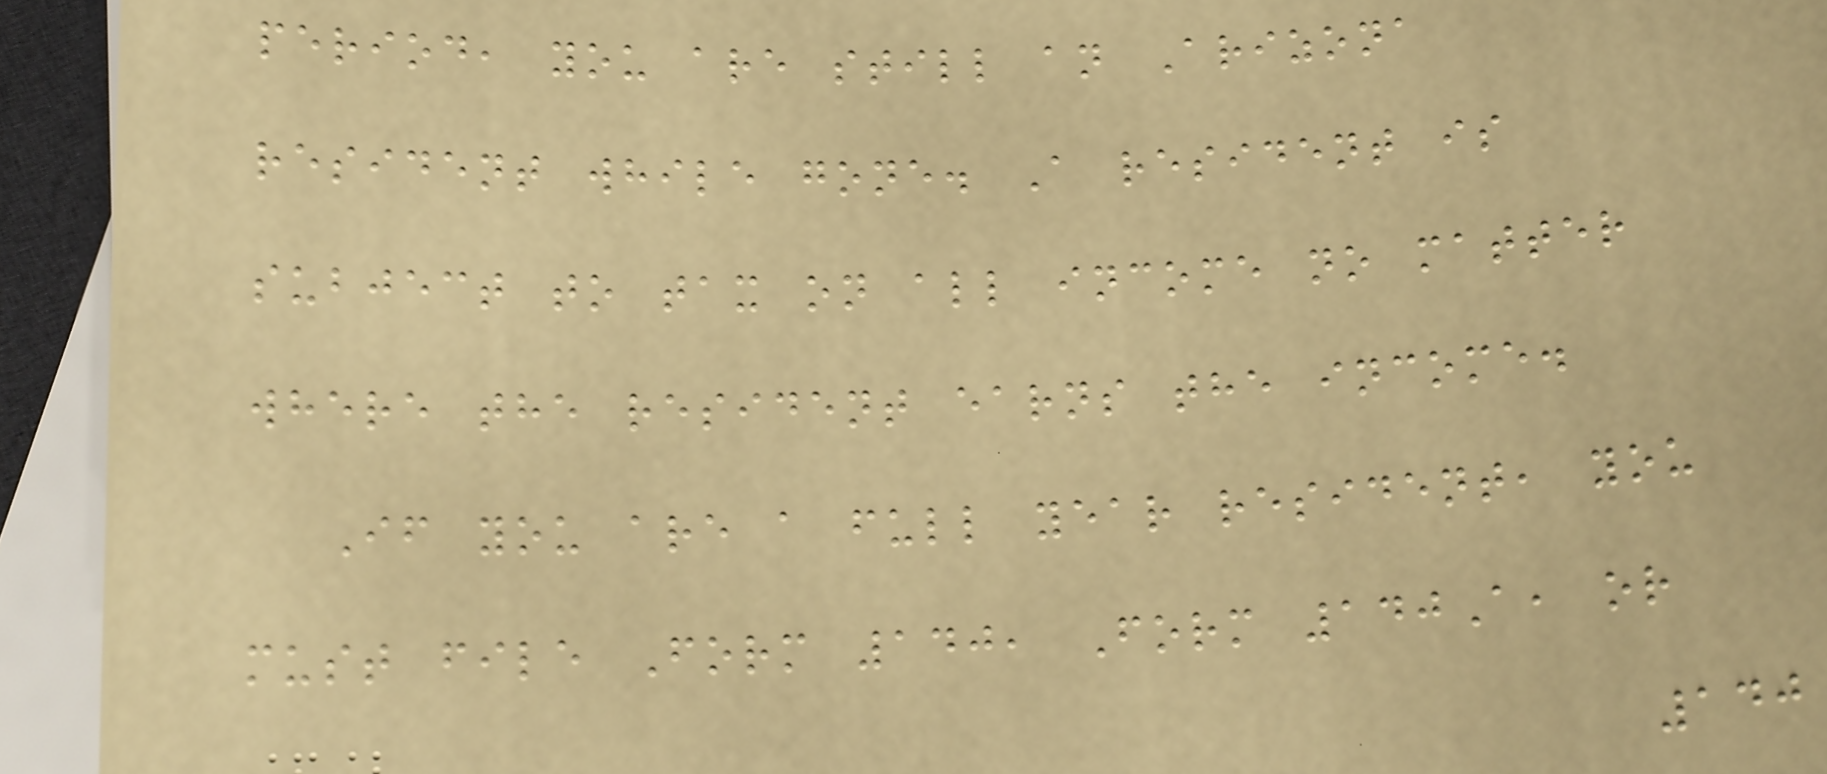period, you are still an Arizona
resident while gone. A resident is
subject to tax on all income no matter
where the resident earns the income.
If you are a full year resident, you
must file Form 140, Form 140A, or
140
